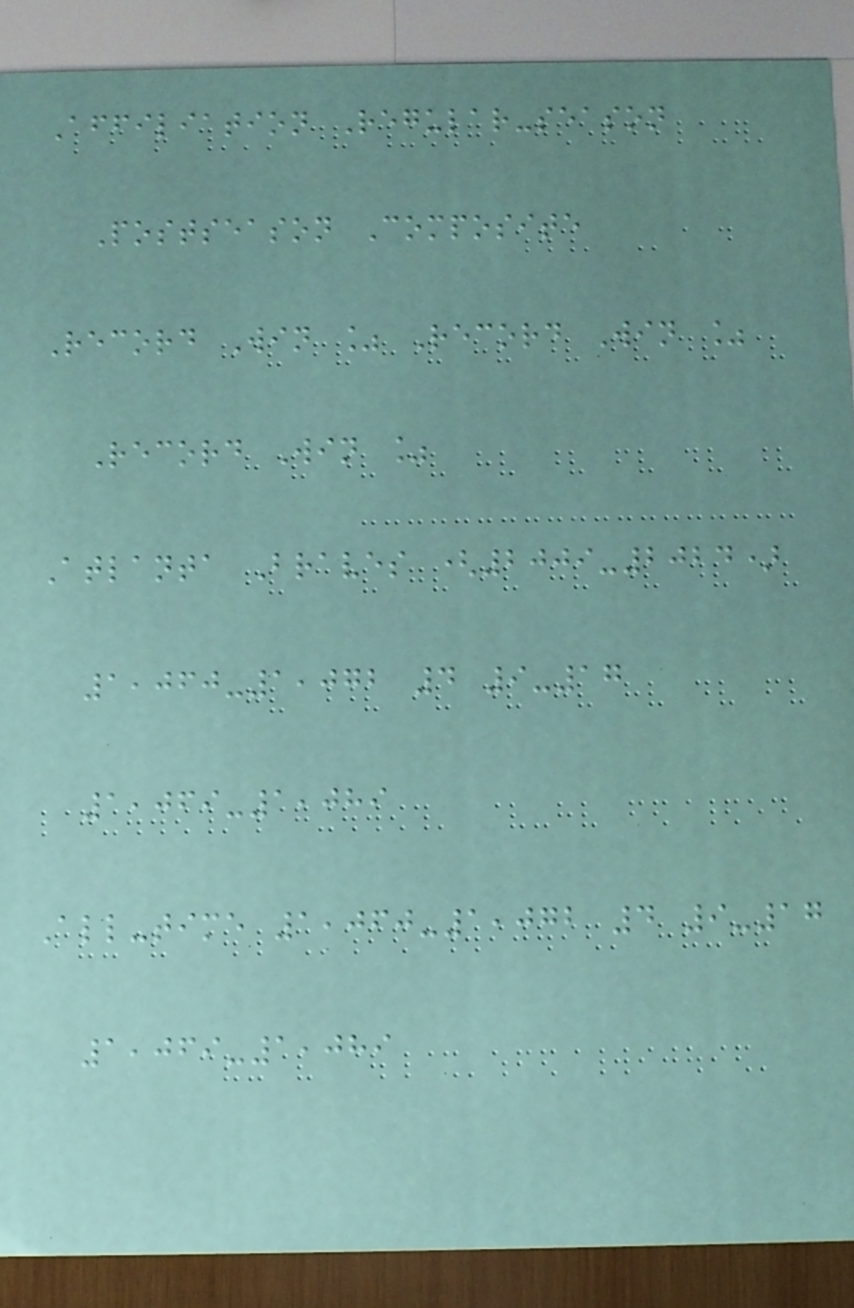Affiliation Regular-season
Postseason Composite
Record Win % Record Win %
Record Win %
Atlanta Braves (2009-2024)
1,060-1,072 4 9-17
1,069-1,089
All-time 1,060-1,072 4 9-17
1,069-1,089
